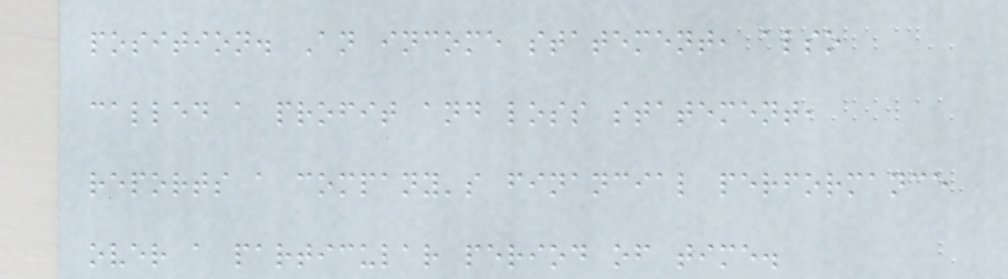position. An income statement, also
called a profit and loss statement,
reports a company's financial performance
over a particular period of time.
